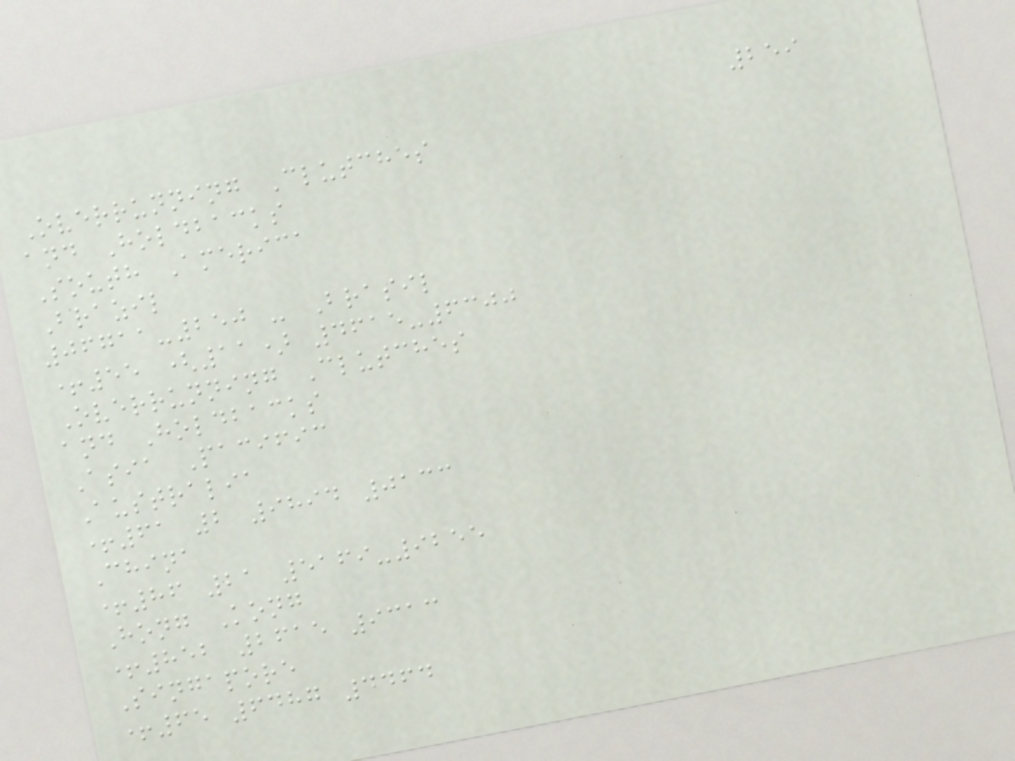259
Overrunning Clutches
and Holdbacks
South America
Brazil
06711-250 - Brasil
+55 (11) 4615-6300
Overrunning Clutches
and Holdbacks
Asia Pacific
Australia
+61 2 9894 0133
China
+86 21 5169-9255
Hong Kong
+852 2615 9313
Singapore
+65 6487 4464
